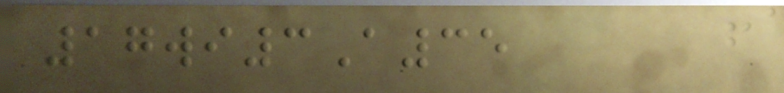17wi3A35
